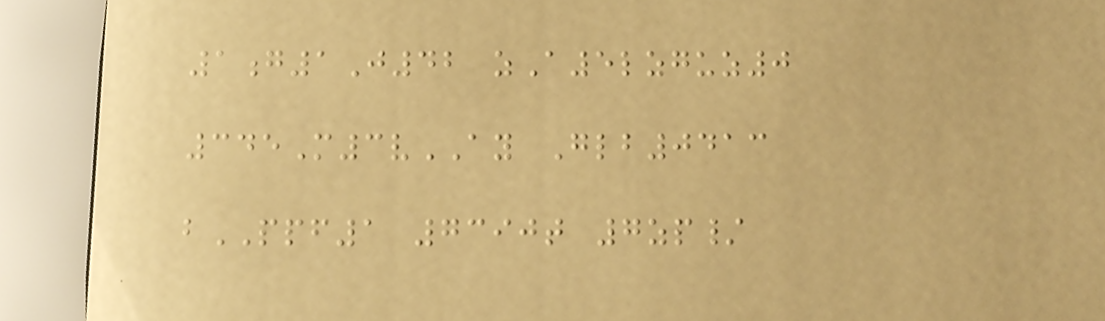1g1J42 zA5lzguz0
345M3vAY Glb0413
bPPF1 7390t 7zp/
